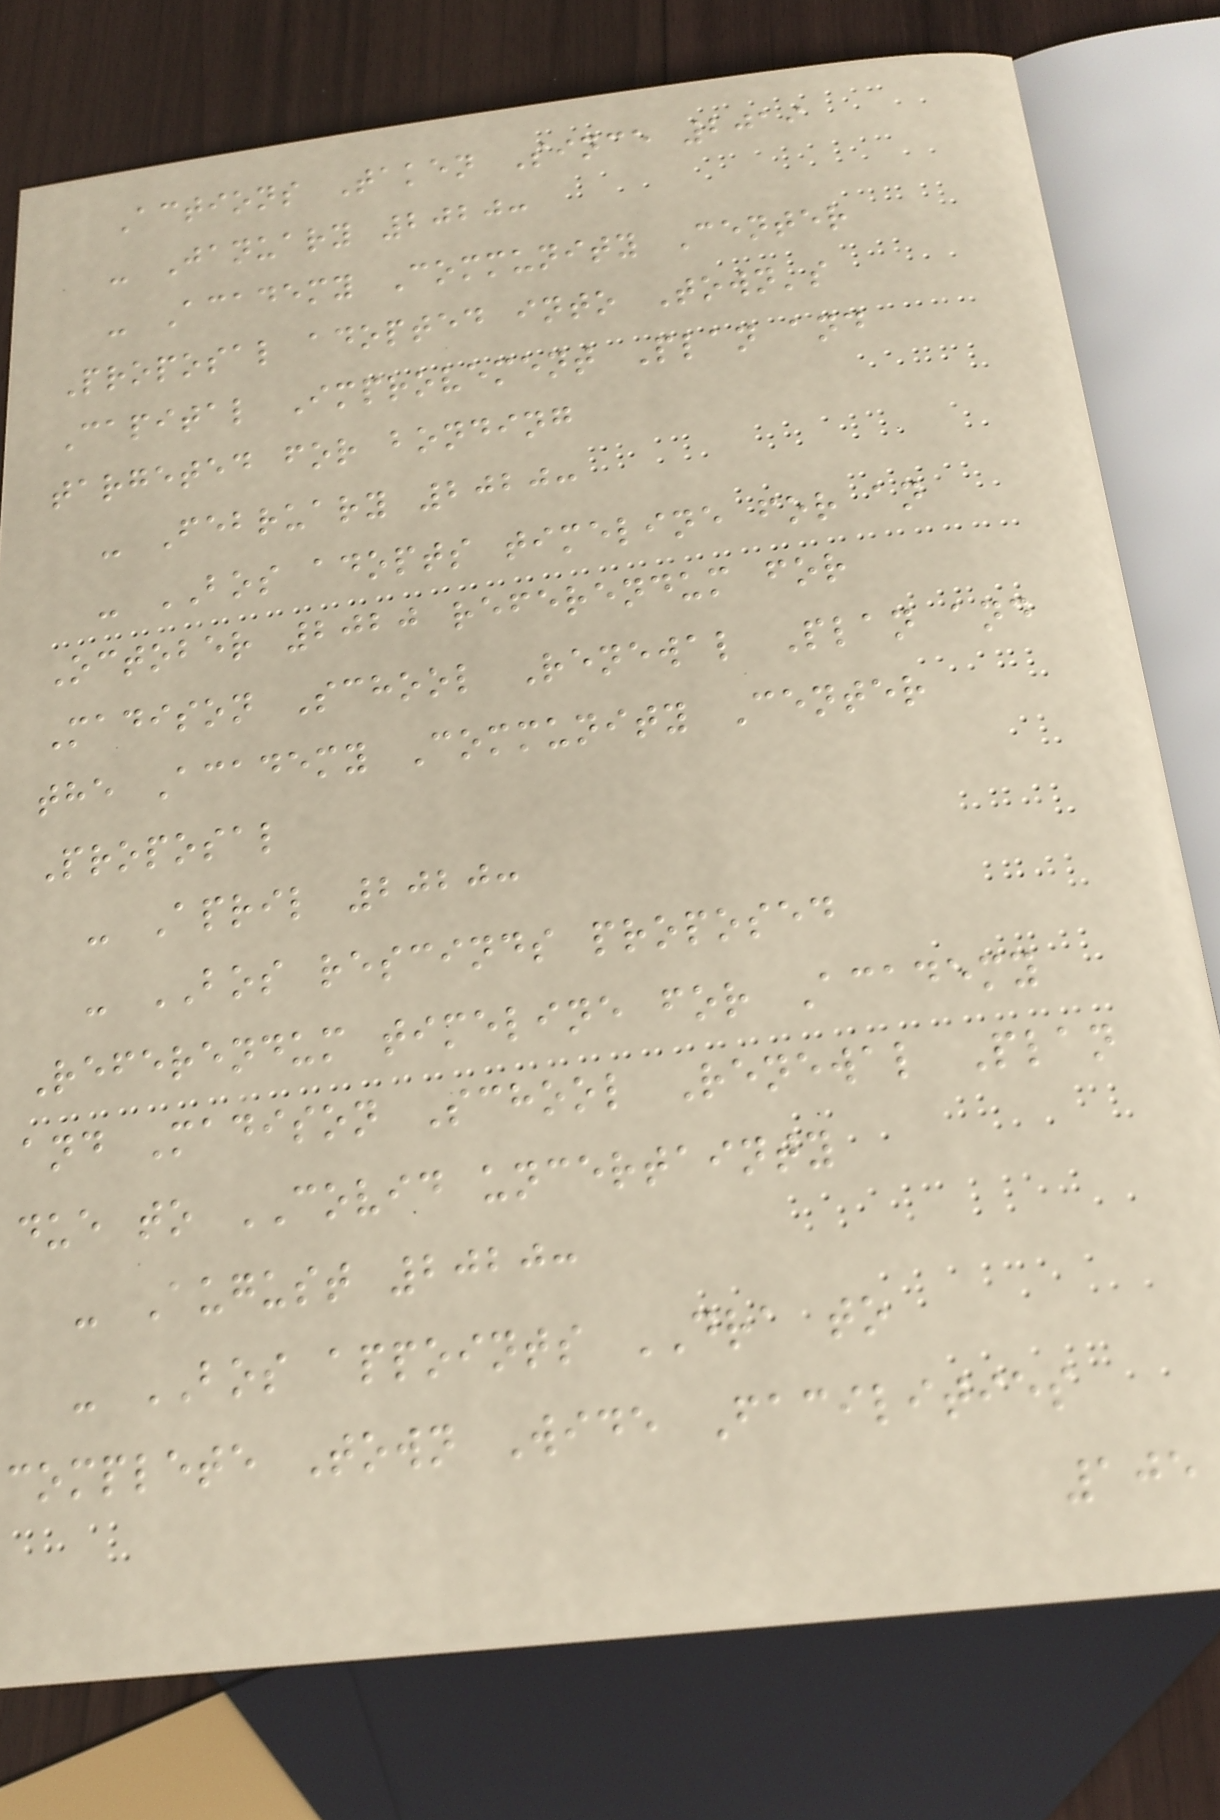Actions Taken Since 2019
- January 2020:
- Academy Community Center
Proposal adopted into Town's
Capital Improvement Plan and
targeted for bonding
- February 2020:
- BOS adopts timeline for an
October 2020 referendum for
Madison School Renewal Plan and
the Academy Community Center
Proposal
- April 2020:
- BOS rescinds proposed
Referendum timeline for Academy
and Madison School Renewal Plan
due to COVID uncertainty
- August 2020:
- BOS appoints DRA to
complete Town Wide Facilities
105
